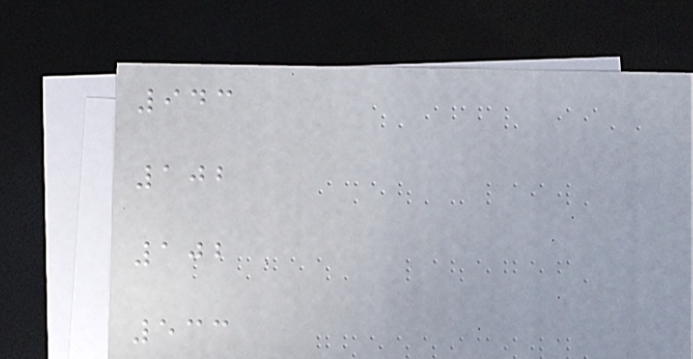943
102
102
533
